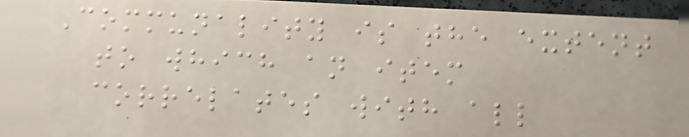Communality is the extent
to which an item
correlates with all
